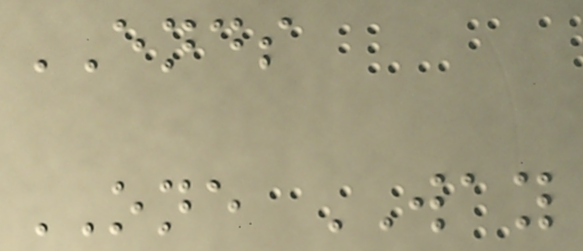ENDS
ONE WAY
